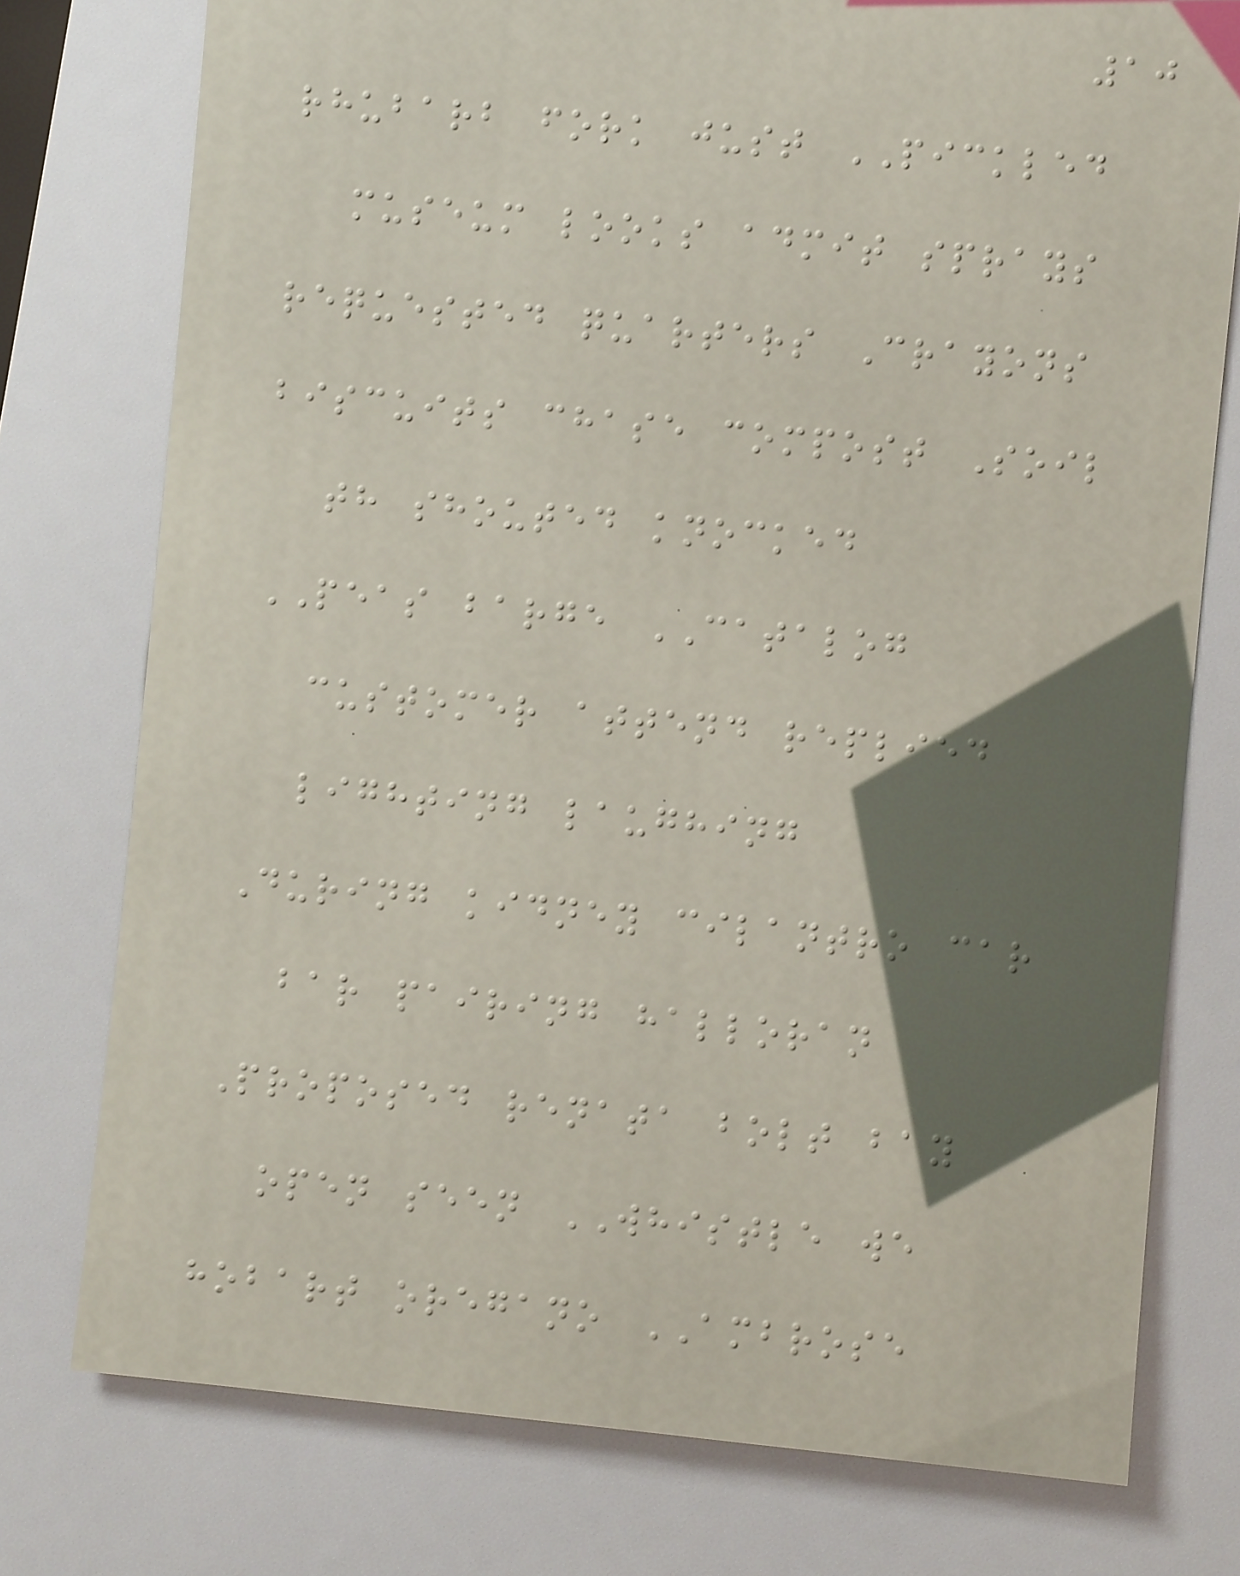10
rhubarb fork just PICKLED
museum looks admit sprays
requested quarters Crayons
biscuits chase compost Soil
th shouted knocked
PEAS barge CATALOG
customer attend replied
lighting laughing
During kidney cilantro car
bar pairing halloran
Proposed renata bolt bay
open seen WHISTLE we
hobart oregano AMBROSE
